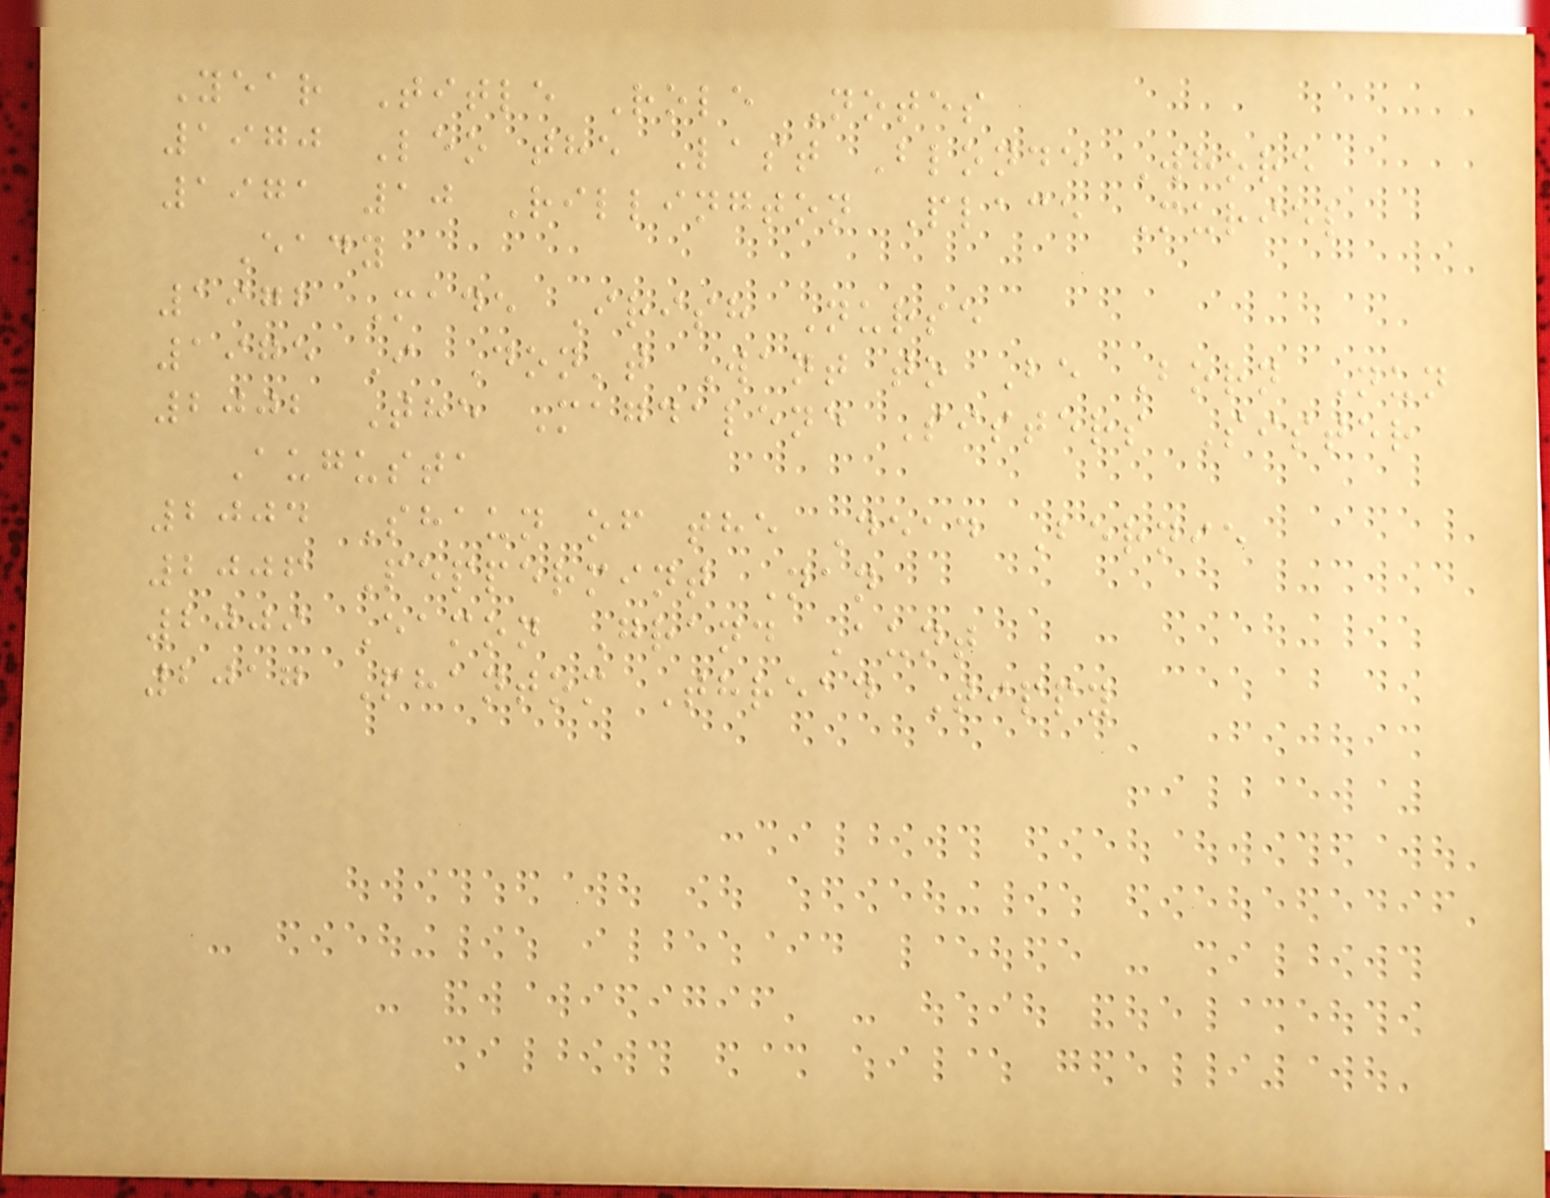Year Title Role Notes
1970 Leo the Last Blonde Whore
1971 10 Rillington Place Muriel
Eady
1972 Made Irish Nurse
1975 I Don't Want to Be Born Nun
2002 The Magdalene Sisters Sister
Augusta
2004 Shaun of the Dead Bernie
2006 Peppermint Nan
2009 Eamon Grand Aunt
2017 Phantom Thread Tippy
